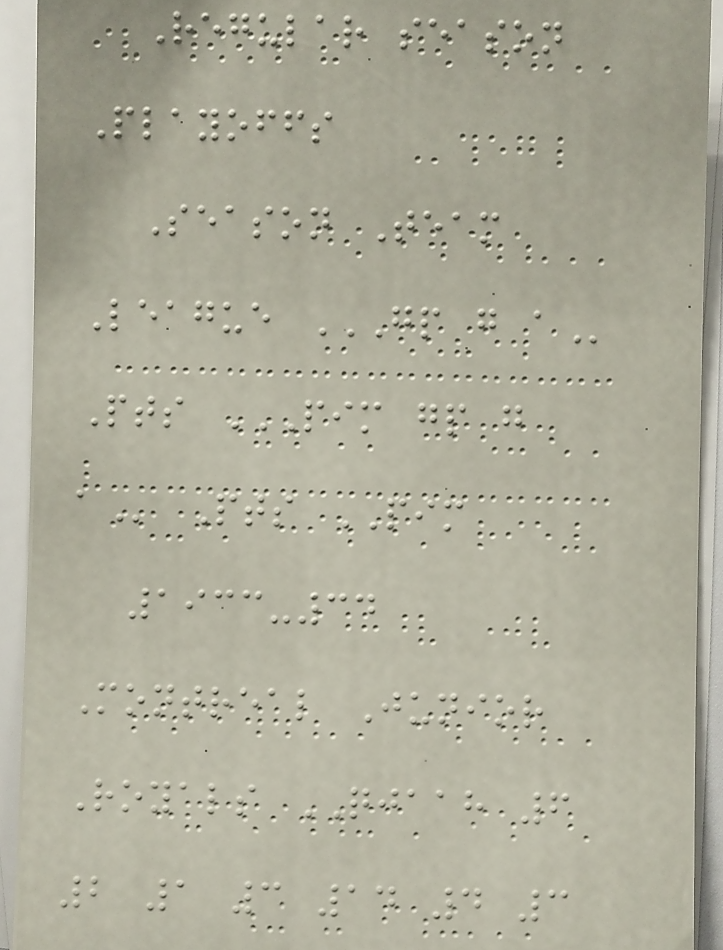Regular season
Playoffs
Season Team
League GP G A
Pts PIM GP G
A Pts PIM
1933-34
Montreal Junior
Royals QJAAH 6
2 1 3 14 4 3
